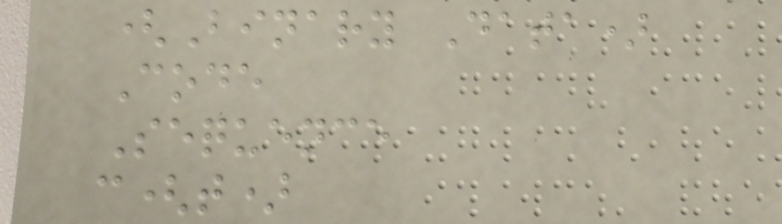(Binary Data)
Code
Sequence
c(t)
